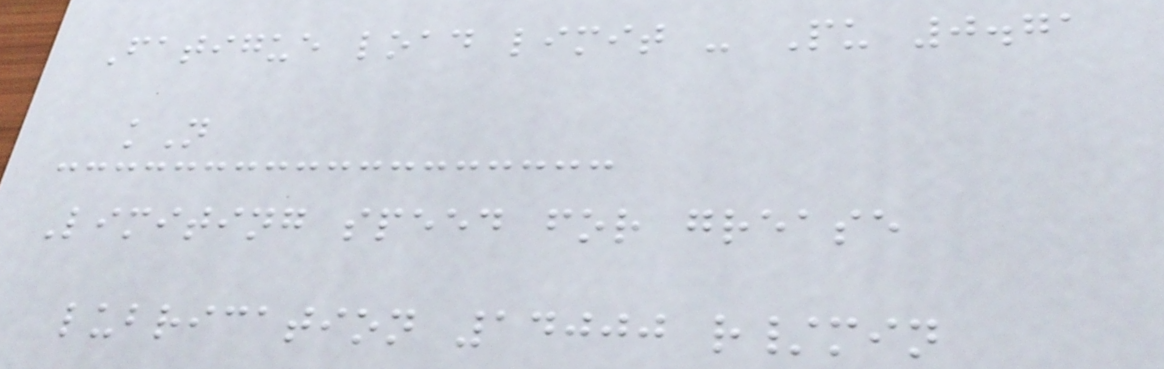Fatigue load limit - Pu 0.71
kN
Limiting speed for grease
lubrication 14000 r/min
